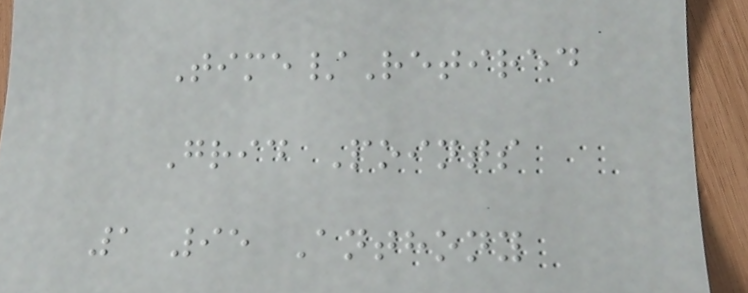Time/Retired
Grid Points
1 95 Anthony
